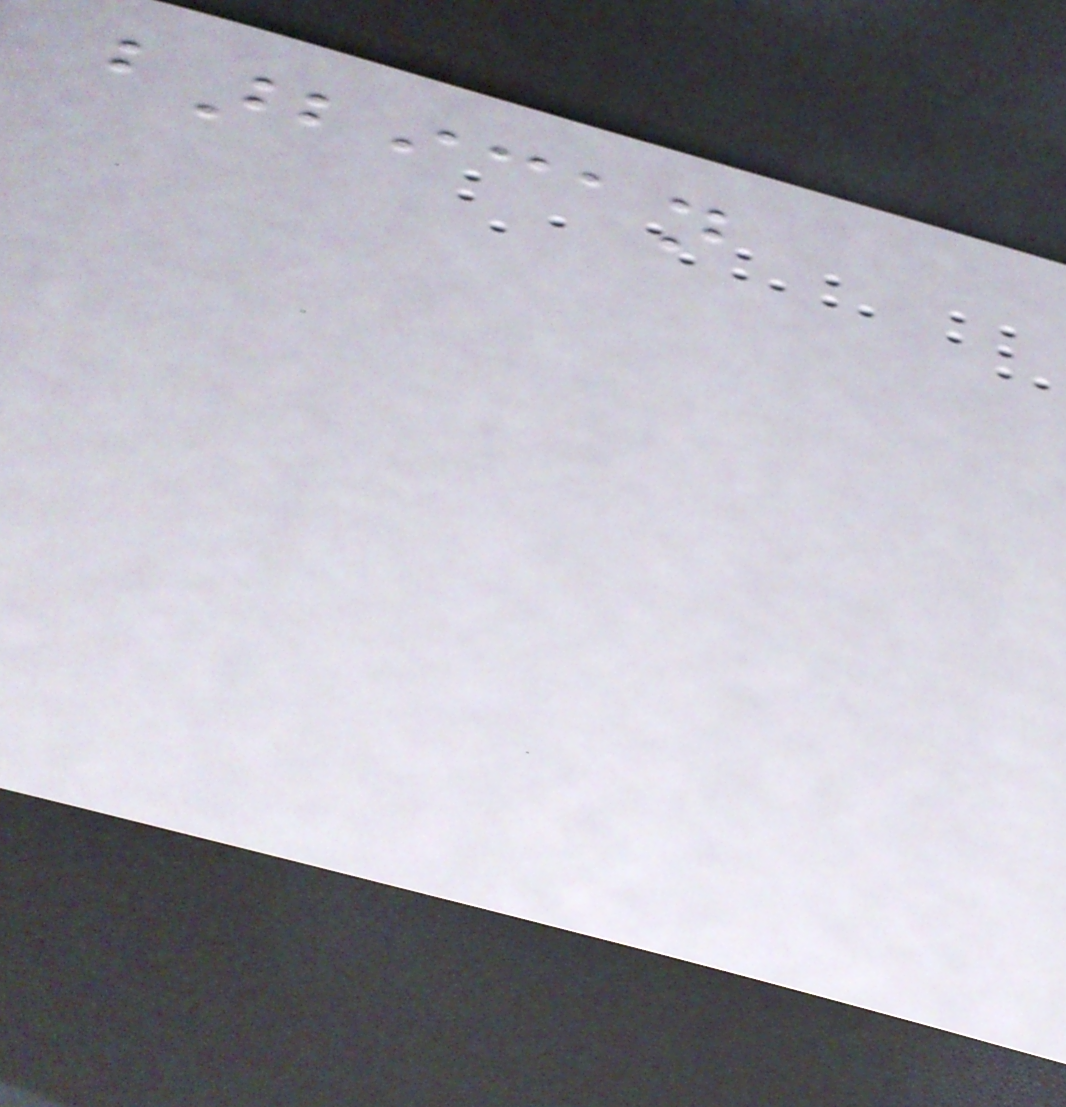barbican
